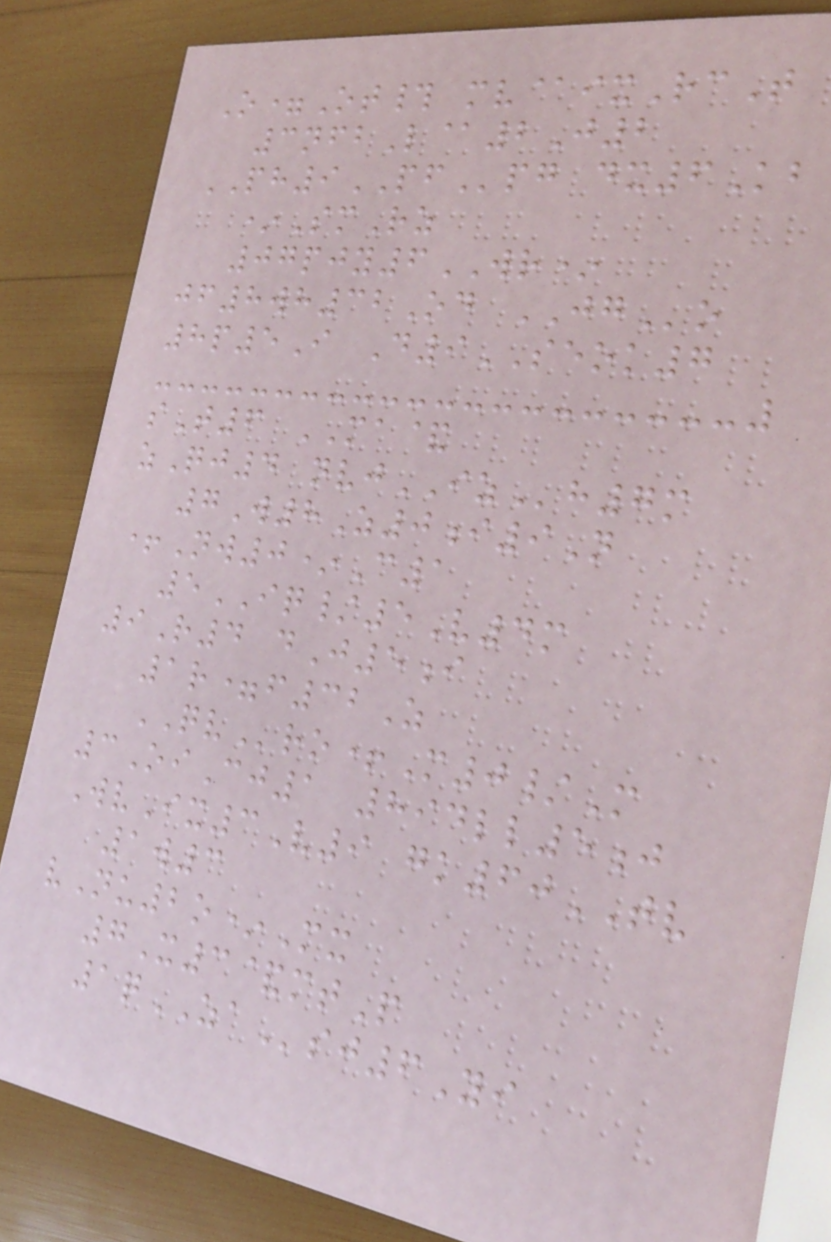O=Ot# mv@ixRcT
3nfbL@2J2
PH9PFpg dx6Kb
*SmRz
07pjy6WR*
jf8wh32Od JGo
8p5I D9SEOK7
sT6 MA&
zQj4 nvjIZh7m
7W8Z0i9N
+Nw0*C1
5IQ/5V4m
9R4 dJ5i
1r=f32Z
QVro+M0/M
3OiCj1 894ll5j
WvIx3V9 gk60TV
1w3
vNu2o*Mx
7X3&mtP
1qZAsj6Yi
